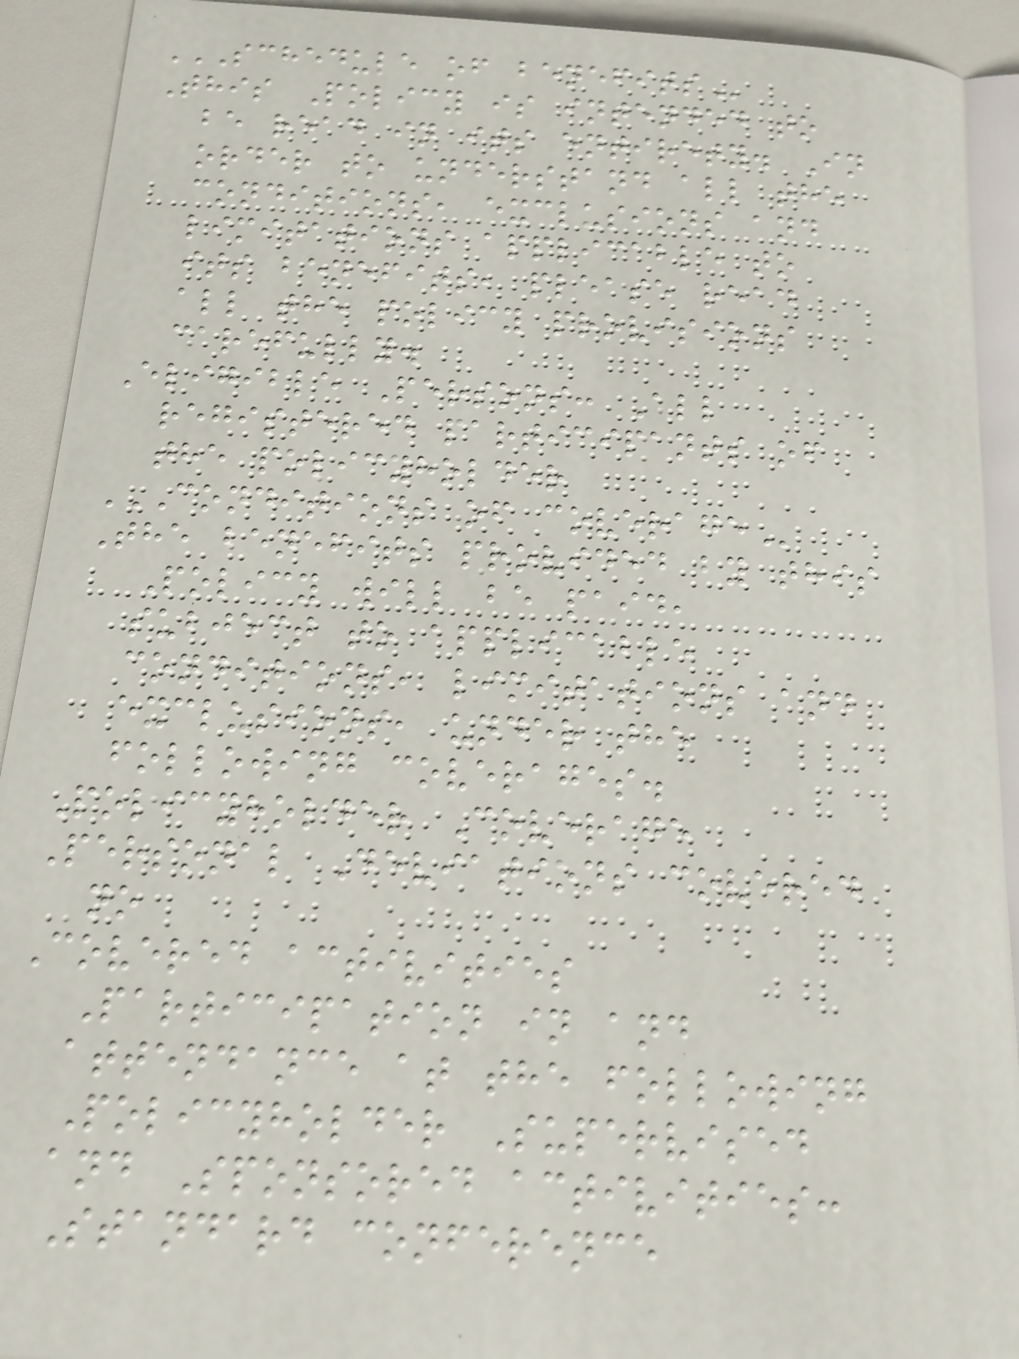SCHEDULE OF BENEFITS
This Policy is intended to
be read in its entirety. In
order to understand all the
conditions, exclusions and
limitations applicable to
its benefits, please read
all the policy provisions
carefully.
Eligible Persons: All
registered participants of
the policyholder
CONDITIONS OF COVERAGE
The benefits provided by this
Policy will be paid,
subject to applicable
conditions, limitations and
exclusions, under the
following coverages.
Policyholder Coverage
Personal Deviations covered
no
Covered activities
Participation in and
attendance at the following
Policyholder Supervised
and Sponsored activities:
Standard conference
